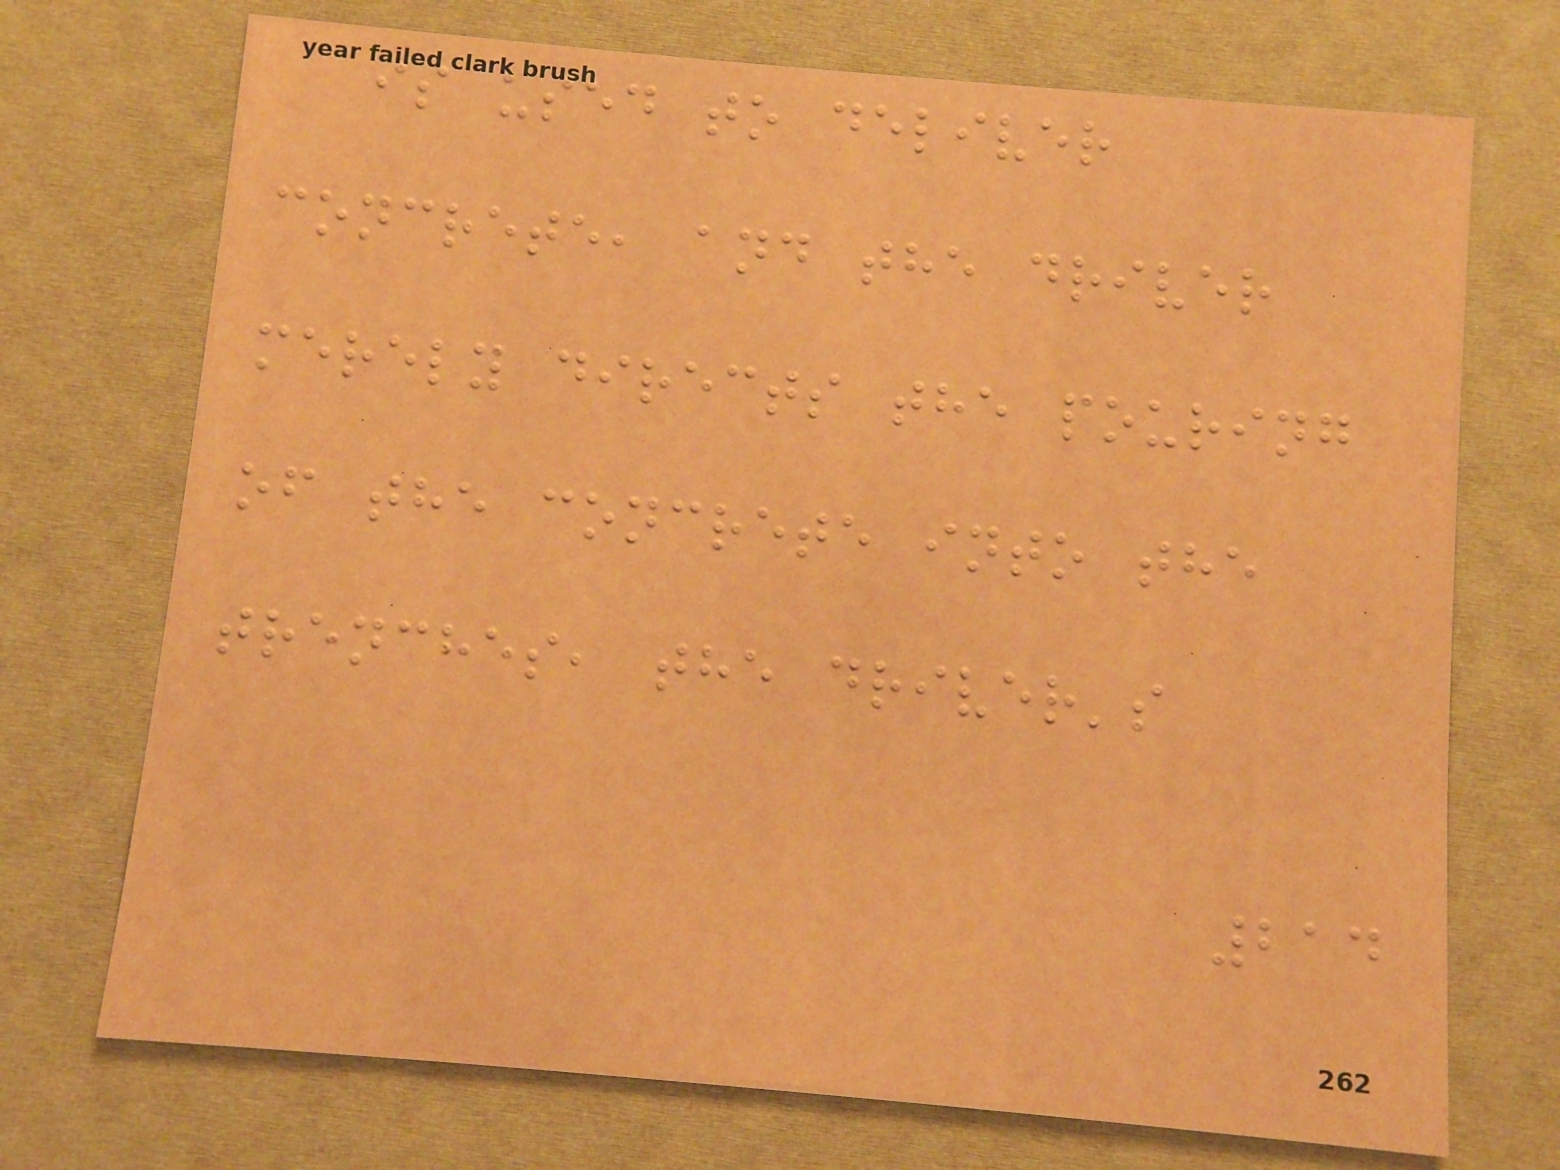is used to deliver
concrete, and the driver
merely directs the pouring
of the concrete into the
trenches, the driver's
214
